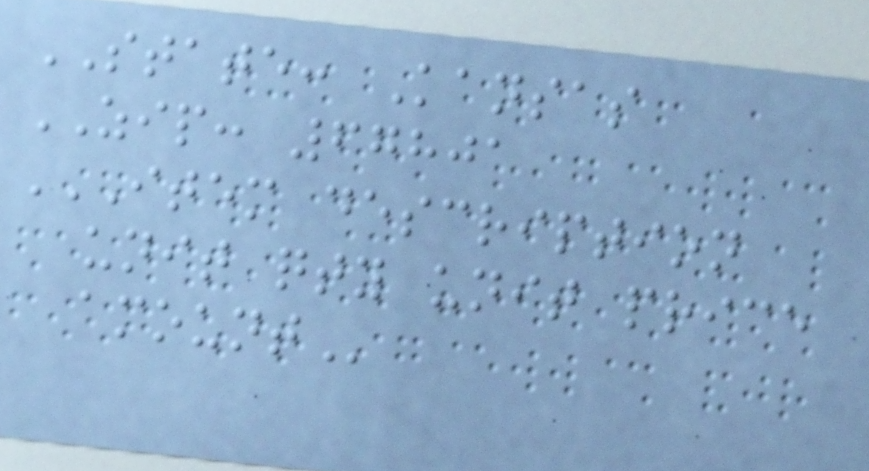STATE: Kansas
ZIP: 67801
ITEM DESCRIPTION
UNIT QTY UNIT PRICE
AMOUNT
